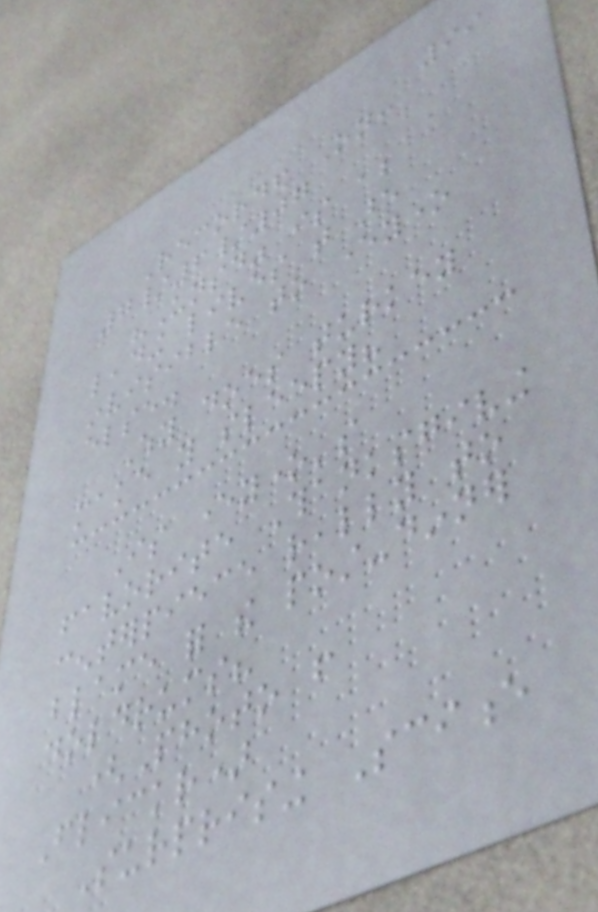99
Recorded On:
7/6/07
"Unsaid" is about
leading lives that are
invisible to everyone
else.
Why does turkey
make you sleepy?
Is everyone's
favorite Thanksgiving
centerpiece really to
blame for the post-dinner
doldrums?
(Photo from
Flickr)
Surprising Science
